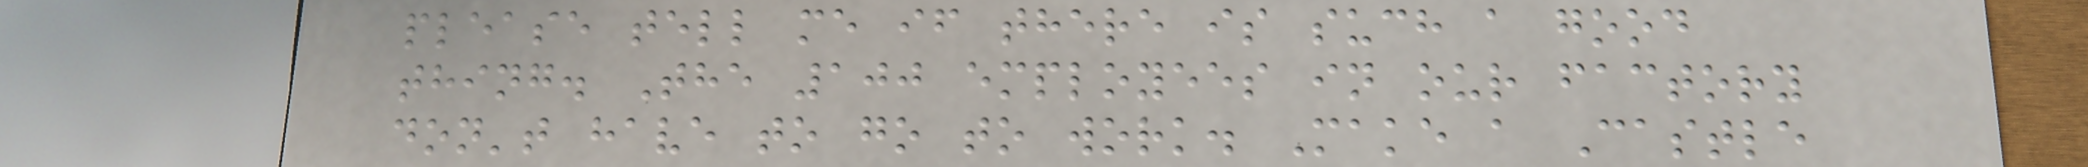please tell me if there is such a good
thing. The 100 employees in our factory
don't have to go to work. Make a Castle
